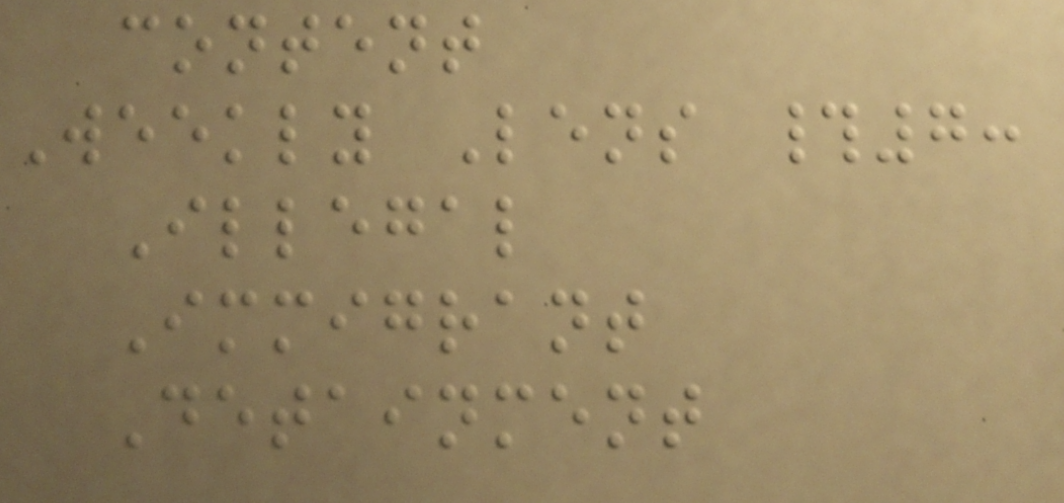content
Weekly Lens #7:
Illegal
Immigrant
Detainment
